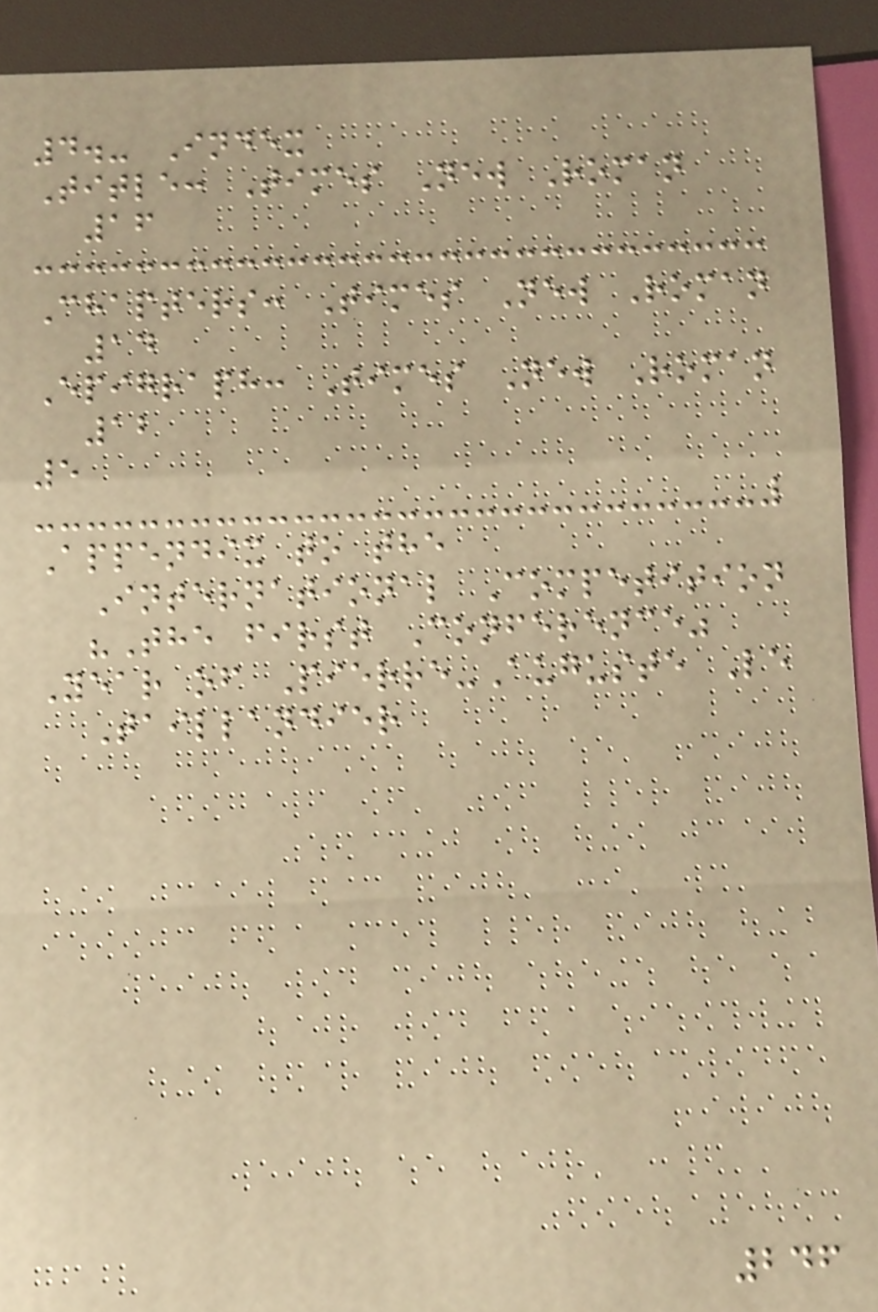4.- Index
Title: Times New Roman
16
Chapters: Times New Roman
14
Epigraph: Times New Roman
12
5
Appendix to the
International Competition
"The first Conference"
Year of Pierre-Auguste Le
Taillandier
246
